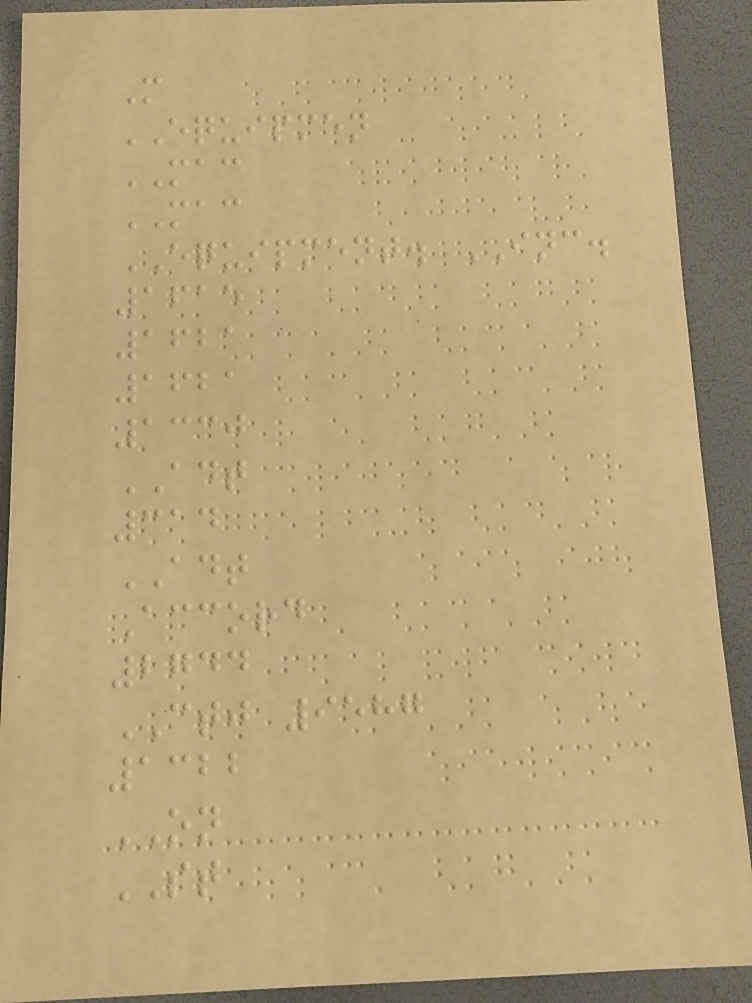M
EQUIPMEN
MAC
MAC
EQUIPMENT. INC.
1615
1621
1621
1330
ADT
314
ADT
Accord
2744
CTJ 9587
1322
ON
ST
